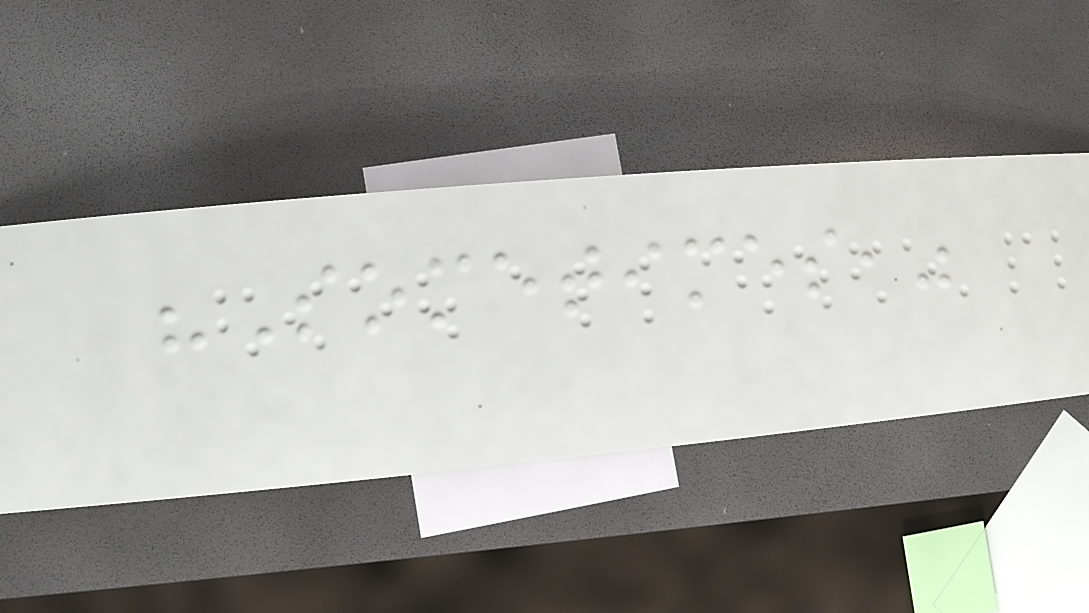"Sometimes,"
